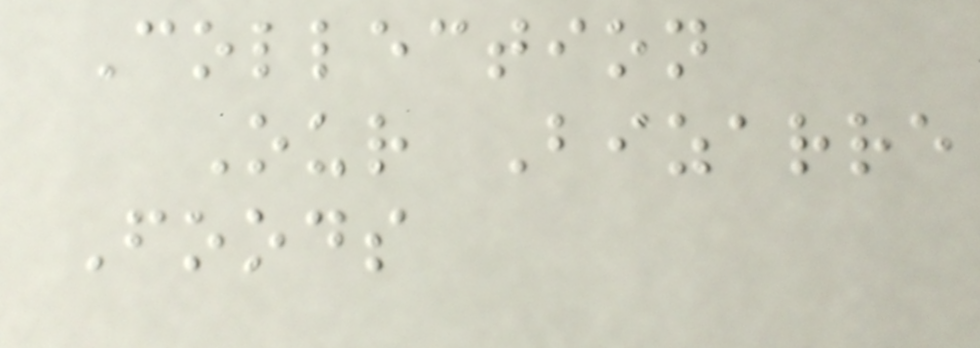Collection
Our Bizarre
Foods
